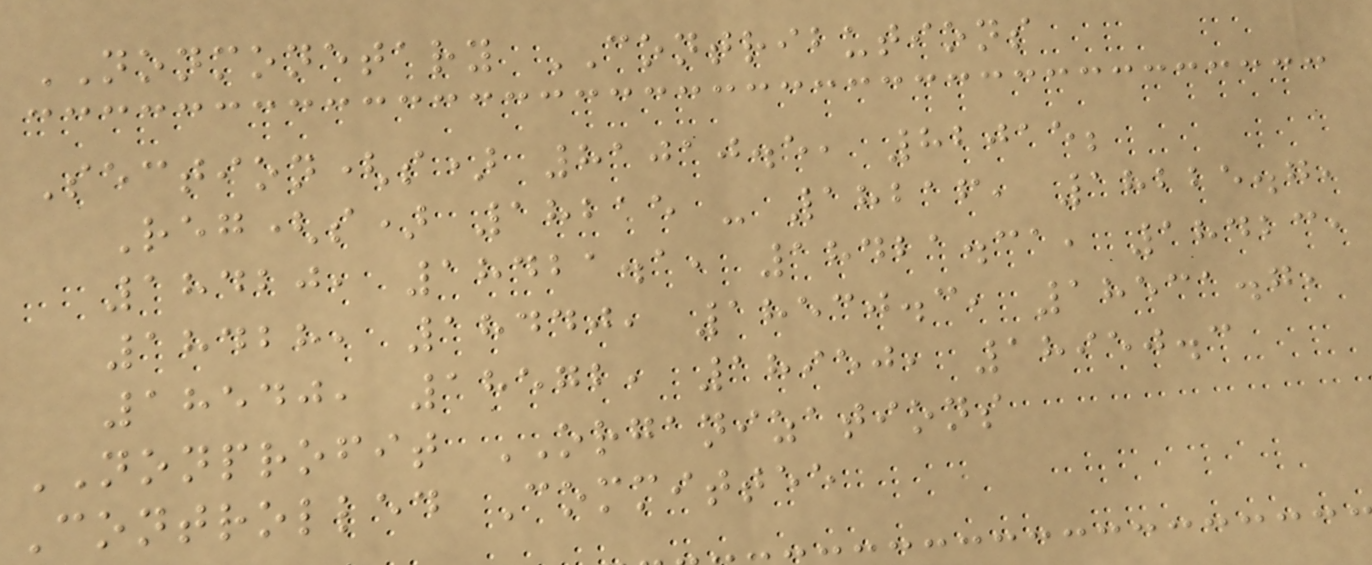NONMONETARY CONTRIBUTIONS
Section(s) 81010.5, 82015;
Reg(s) 18215 - 18216, 18225.7,
18420, 18421.1, 18421.31, 18423,
18428, 18440, 18530.3, 18531.7,
18540, 18572, 18950, 18950.3
NONPROFIT ORGANIZATIONS
Controlled Committee
